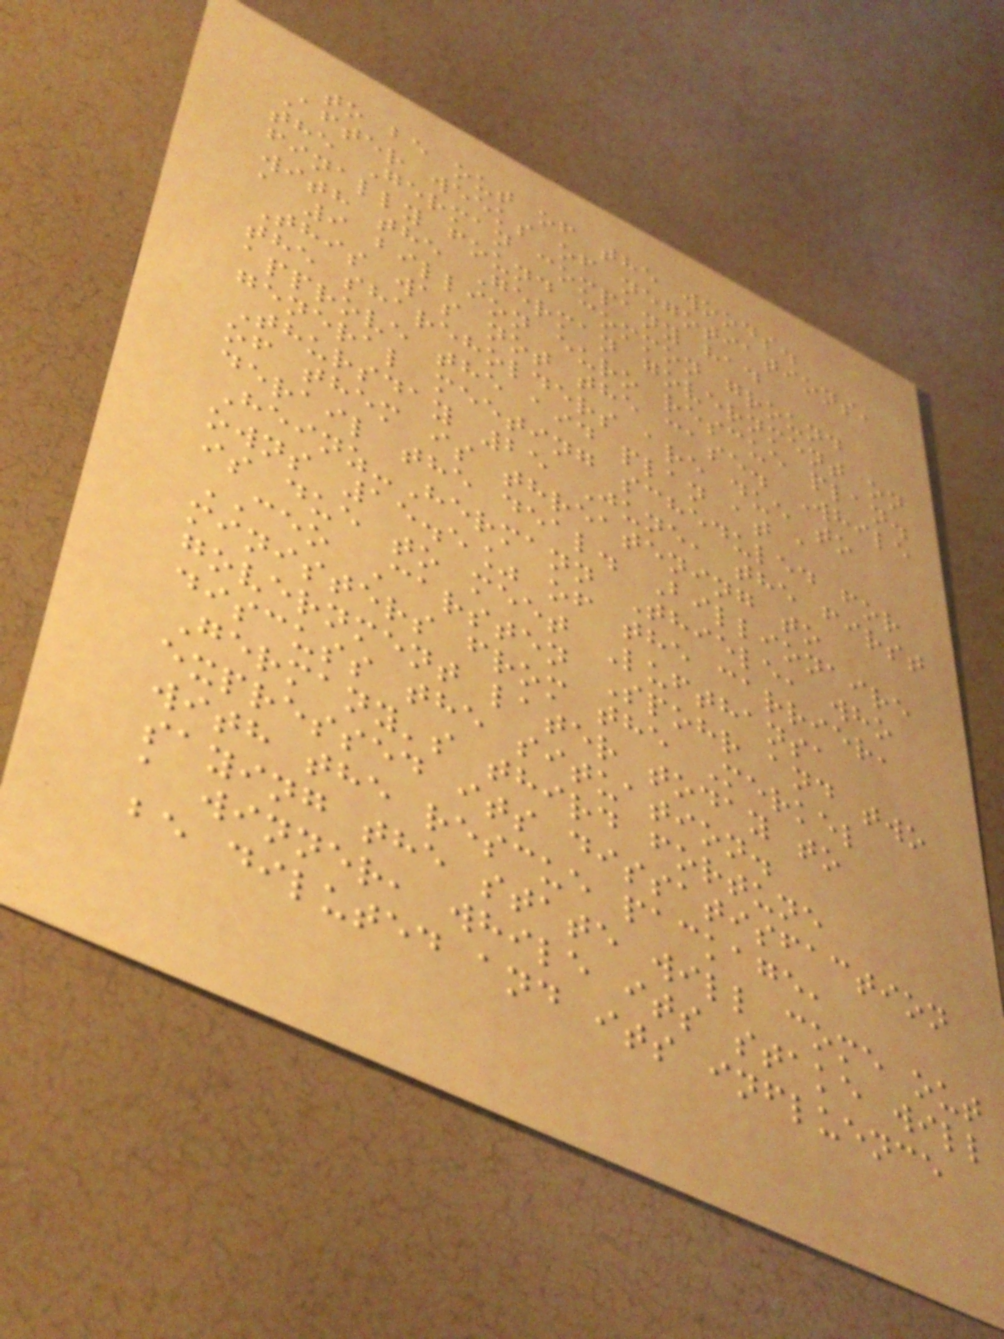to be out of the woods.
After weeks of negotiations,
the German company had
finally found common ground
with the German government on
a 9 billion euro rescue plan.
This was not the case. While
the shareholders are due to
approve the aid plan at a
general meeting scheduled for
Thursday 25 June, the first
of them is threatening to
derail the deal. Billionaire
Heinz-Hermann Thiele, who
owns 15.5% of the carrier,
is due to meet Lufthansa
CEO Carsten Spohr and two
ministers from the Merkel
government later today to
discuss the situation.
Germany's third fortune
expressed its dissatisfaction
with the rescue package,
saying the state will come out
a winner, while its stake will
be diluted and its influence
